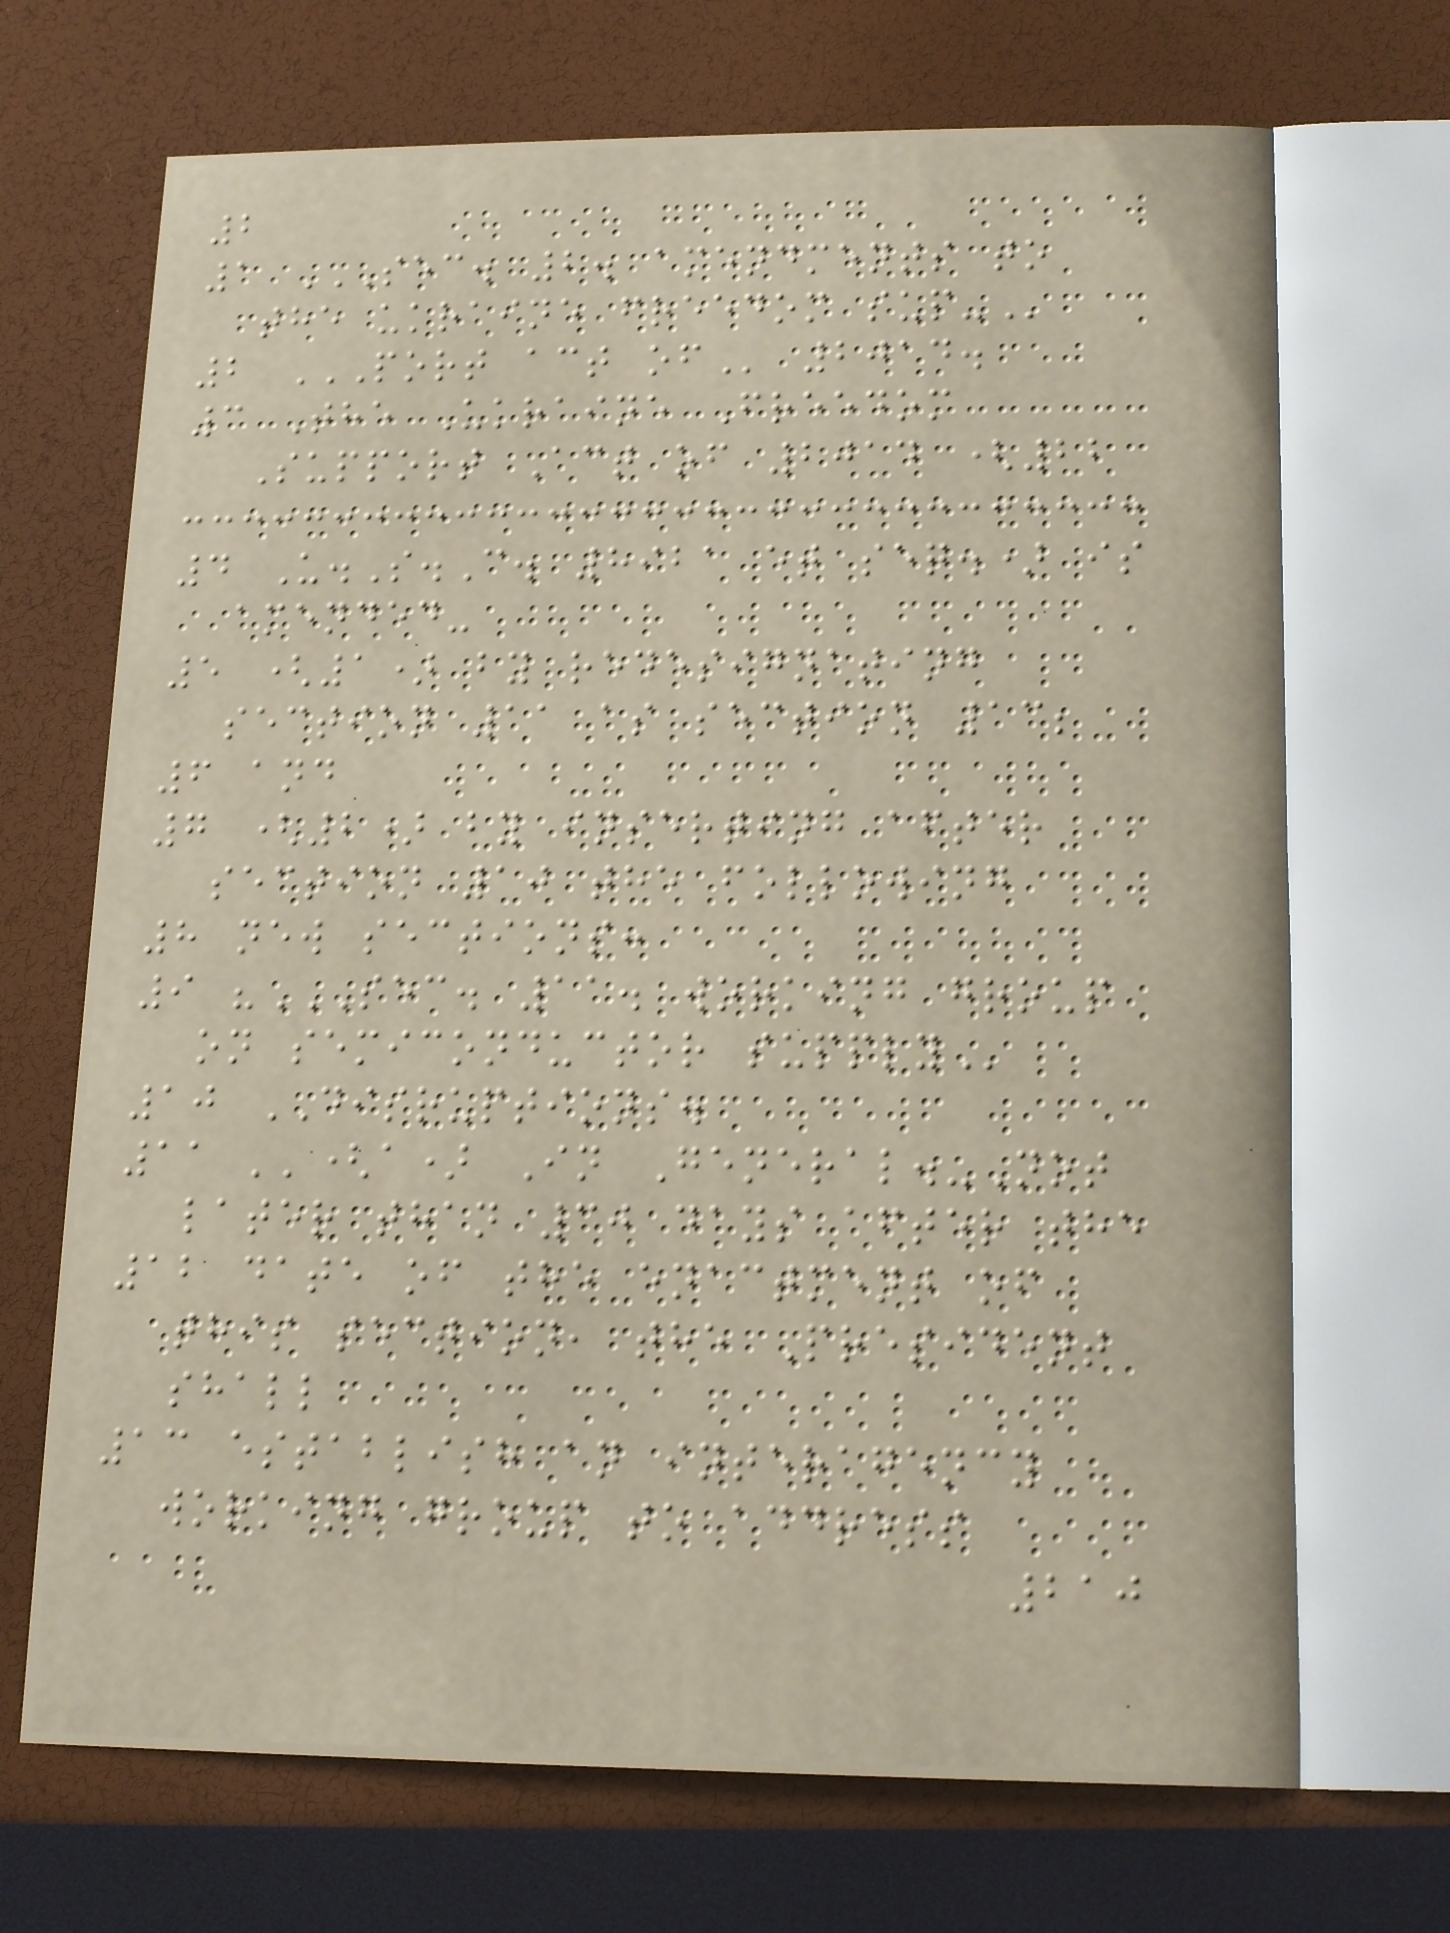2
1 SEC. 2. AMENDMENTS TO
THE UKRAINE FREEDOM SUP-
2 PORT ACT OF 2014.
3 The Ukraine Freedom
Support Act of 2014 (22
4 U.S.C. 8921 et seq.) is
amended-
5 (1) by redesignating
section 11 as section 13;
6 and
7 (2) by inserting after
section 10 the following
8 new sections:
9 "SEC. 11. WORKING GROUP
ON SEMICONDUCTOR SUPPLY
10 DISRUPTIONS.
11 ''(a) In General.-Not
later than 30 days after the
12 date of the enactment of
this section, the President
shall
13 establish an interagency
working group to address
210
